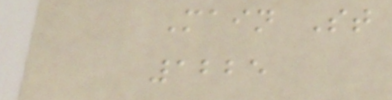Main St
1225
